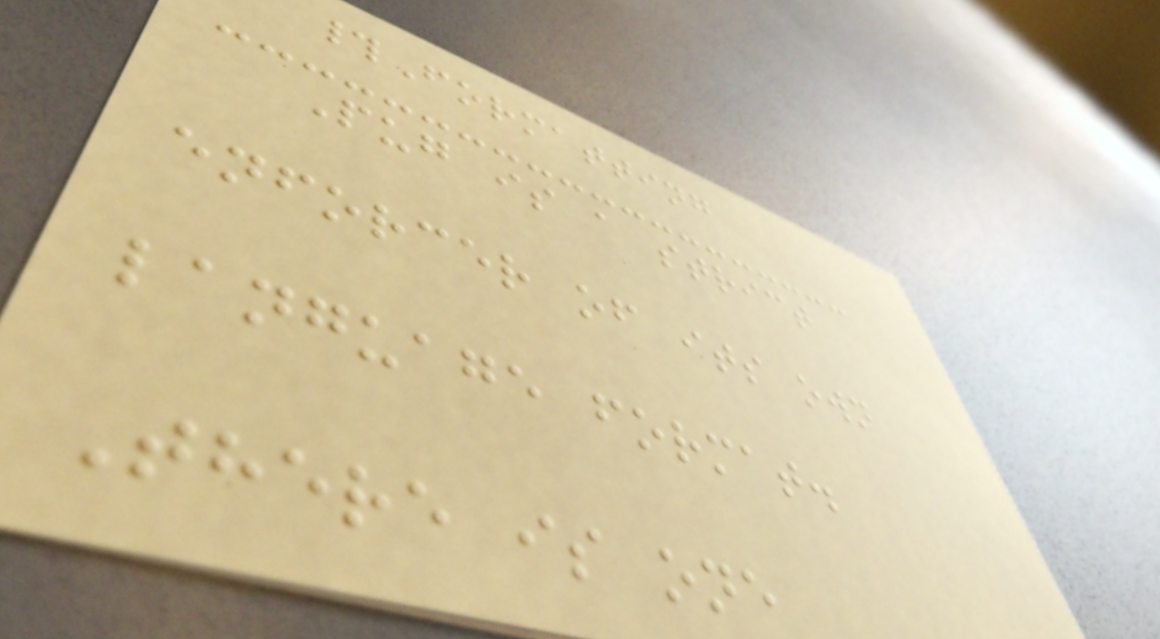#Formatting
Pug is a strict
enforcer of its own
language format.
There is one
